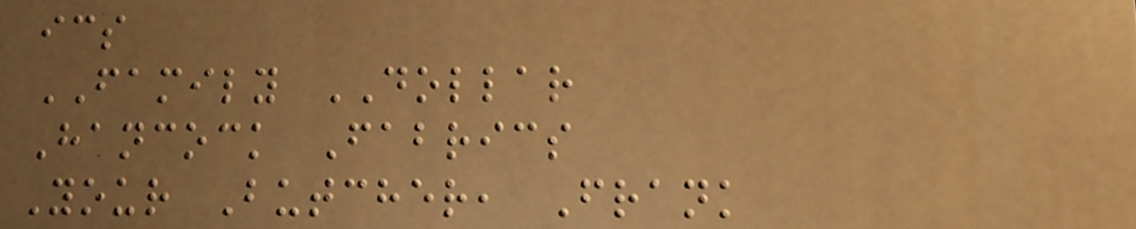ics
FAMILY DOLLAR
Hancock Fabrics
Your Butcher, Frank
